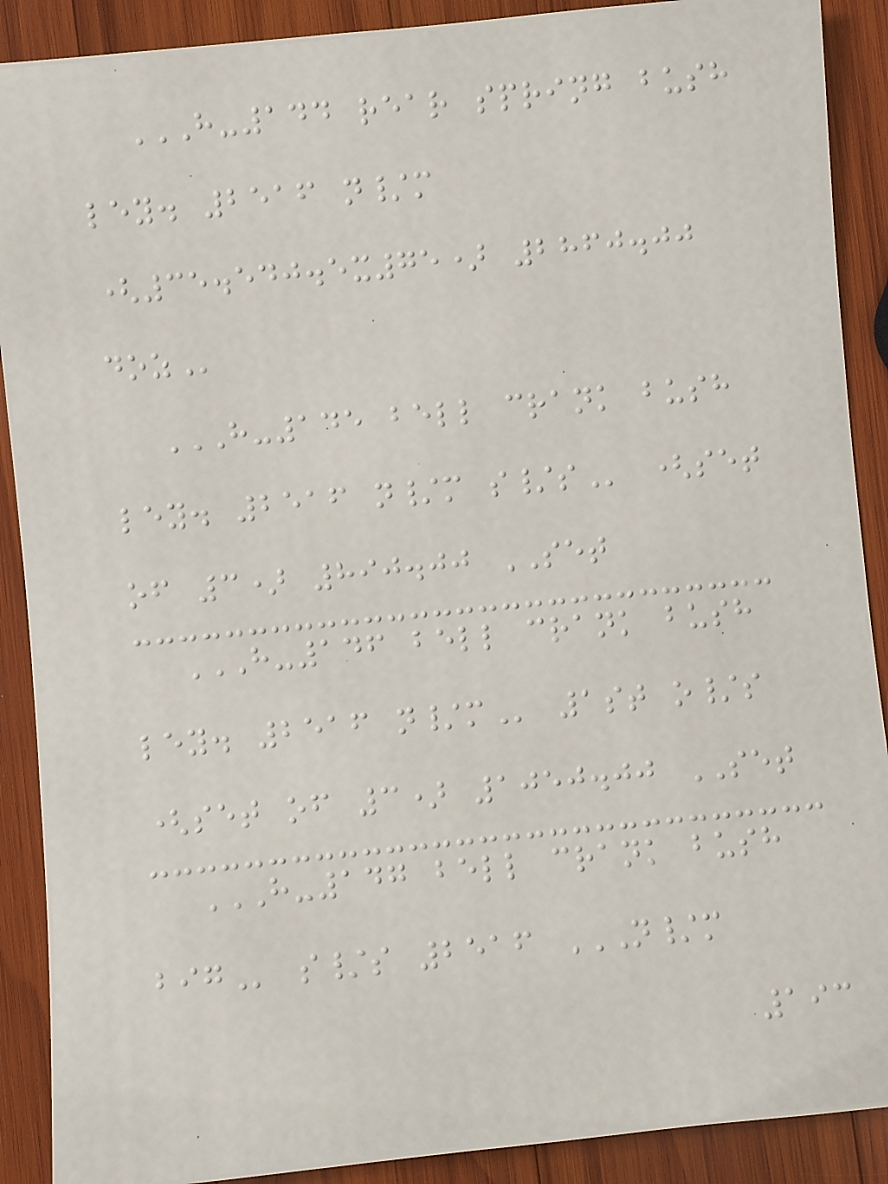H-144 REAR SPRING BUSH
LEY. 2516 N/M
(35.540.5X75) 2860.00
DOZ
H-145 BELL CRANK BUSH
LEY. 2516 N/M S/S (set
of 3) 890.00 SET
H-146 BELL CRANK BUSH
LEY. 2516 N/M 1st o/s
(set of 3) 1050.00 SET
H-147 BELL CRANK BUSH
BIG s/s 2516 N/M
193
